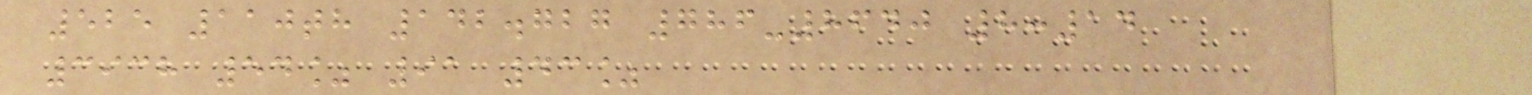525 110th 142.727 786-8640 8:14
3938 54% 91 43%
